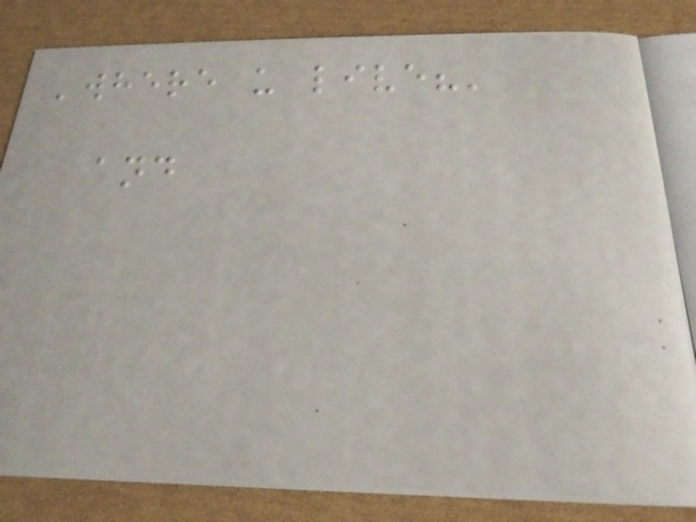'where u live?'
and
